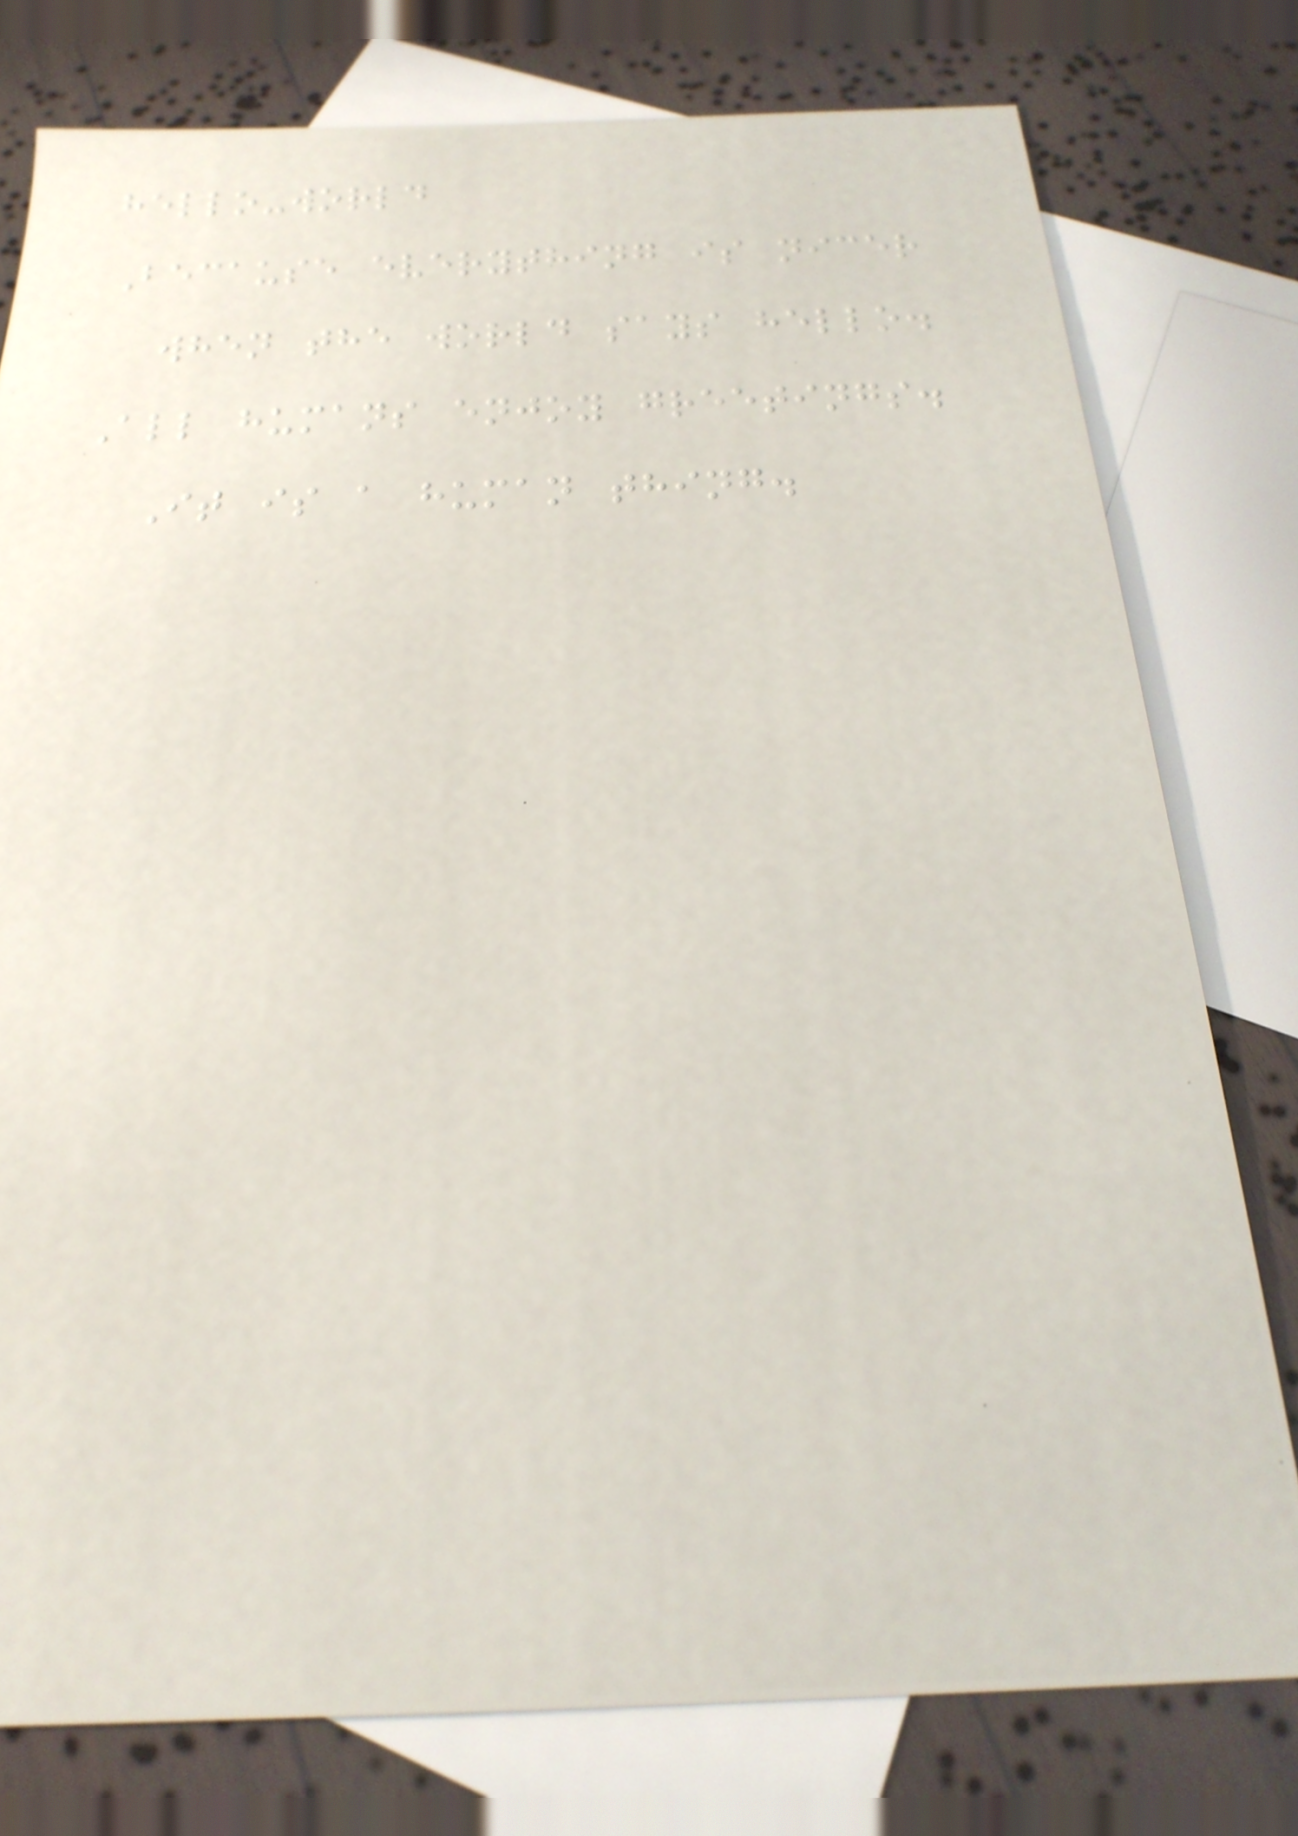hello-world
Because everything is nicer
when the world says hello.
All humans enjoy greetings.
It is a human thing.
